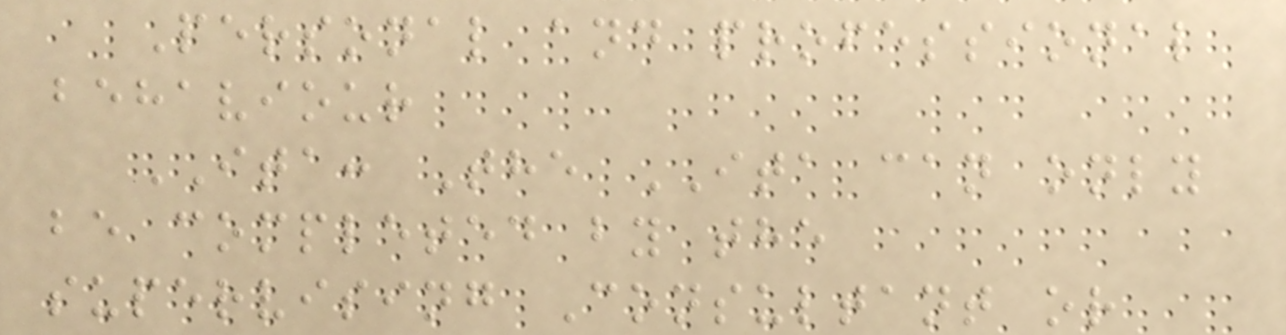Personal and professional
behaviour
ITA: The ITA can only
be completed by the
supervising Consultant or
